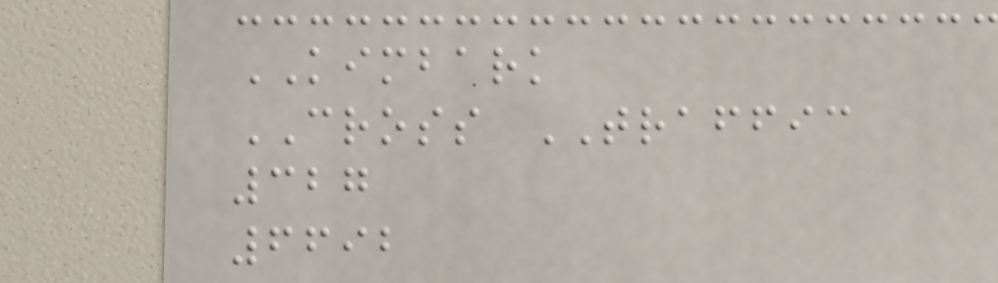KIMBARK
CROSS TRAFFIC
327
6692
